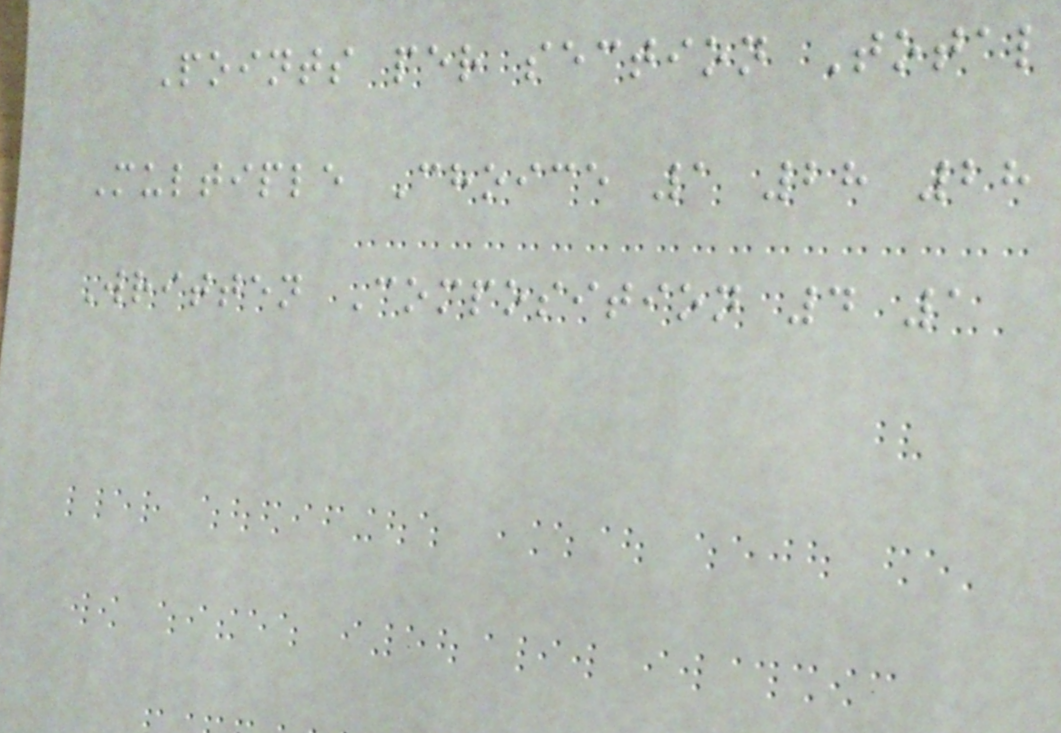Points per section Total
Multiple Choice 1 28 28
Written Composition 4 1
